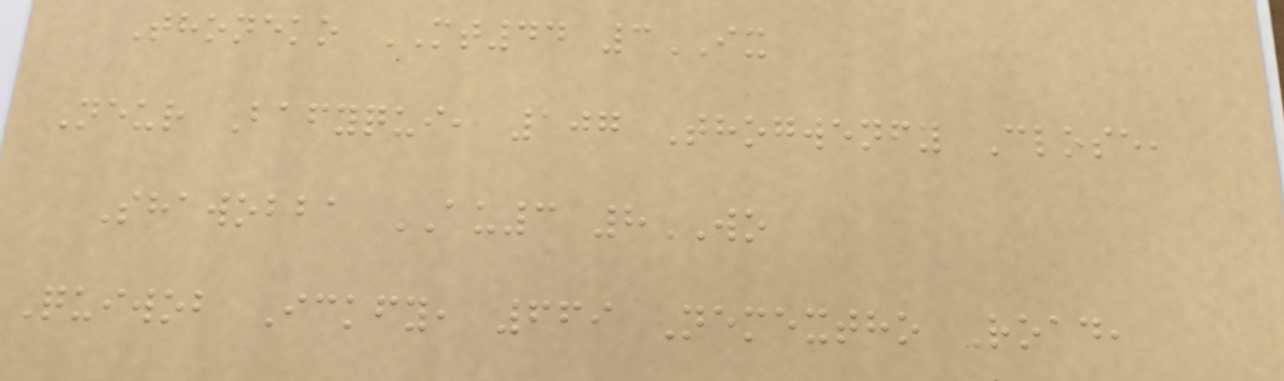Thoneko MT44 3IX
Neur Bafyqui, 107 Thogwenfy Close,
Shawobba AU3 8WO
Quiwob Ickfy, 669 Nemextho Road,
